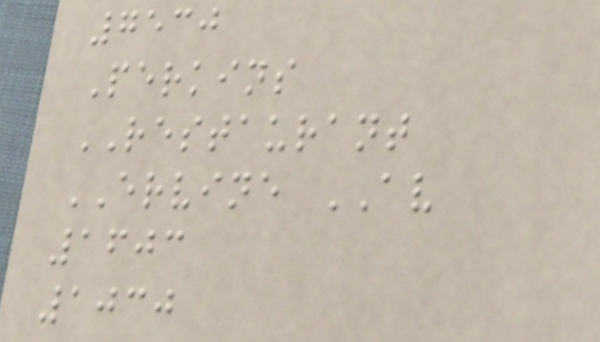7530
Perkins
RESTAURANT
ERVINE AV
1603
1030
